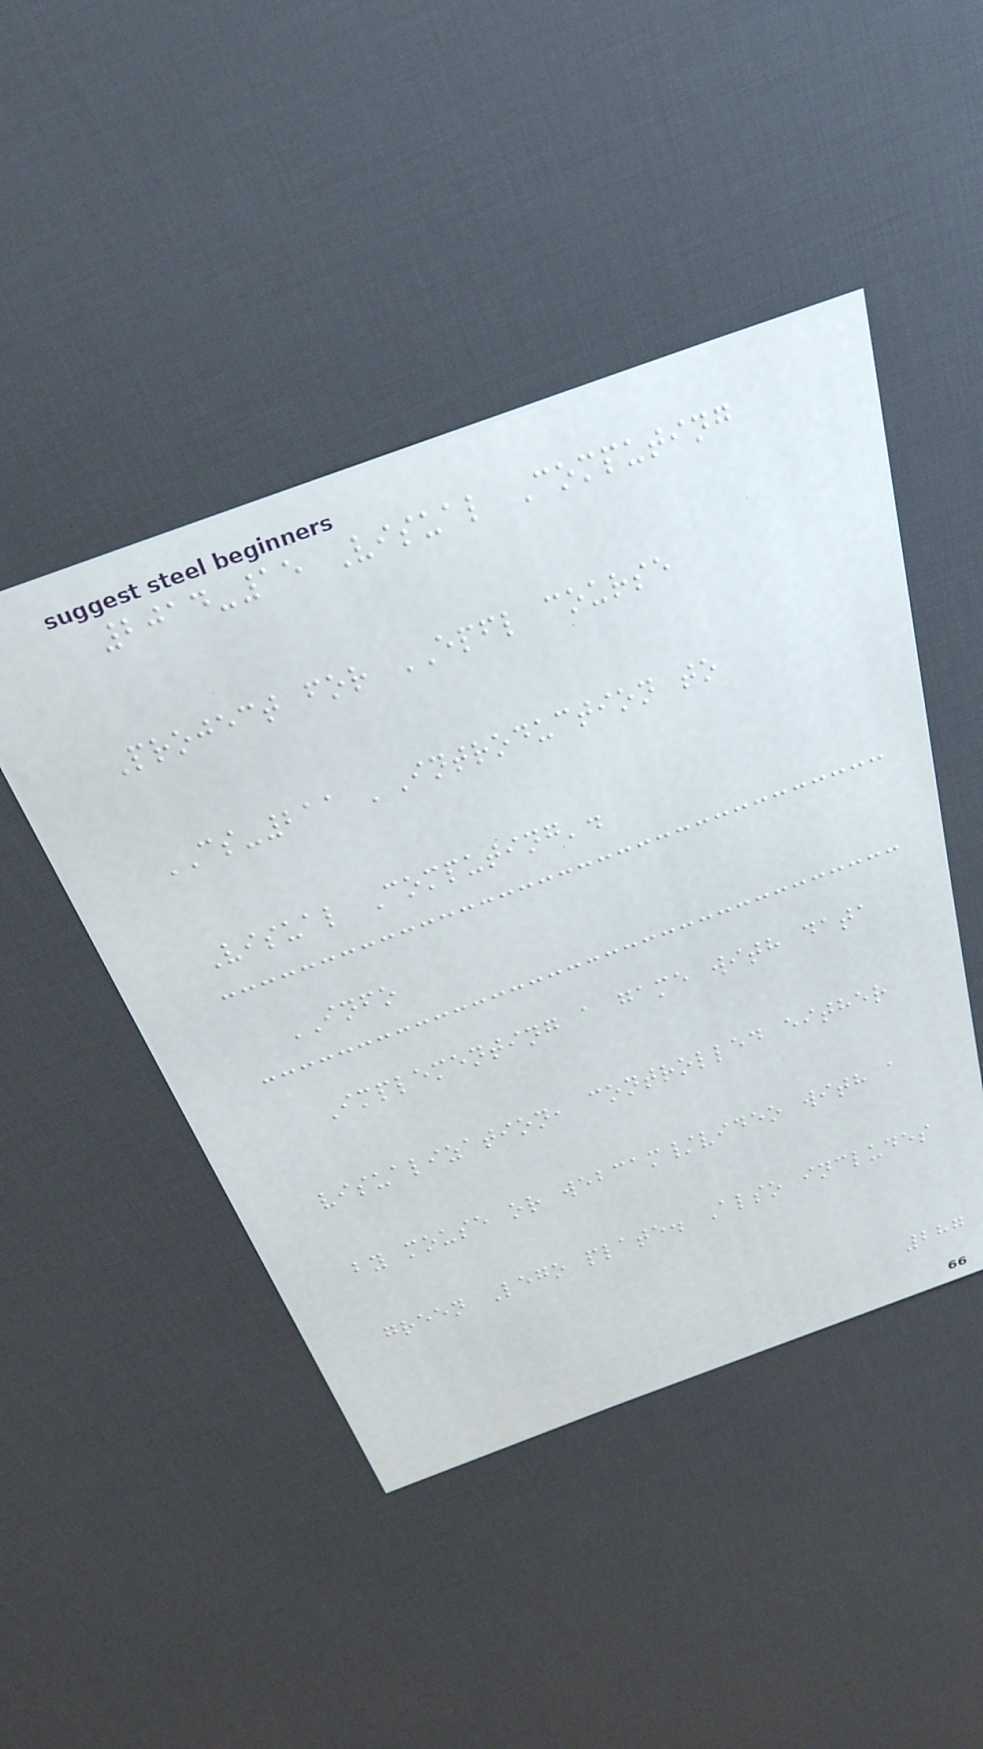2014-15 Visual Computing
Project for EPFL course
CS-211 'Introduction to
Visual Computing'.
INFO
Implementing a game with data
visualization, controlled either
by mouse or webcam/video with a
green Lego plate. Also includes
287
